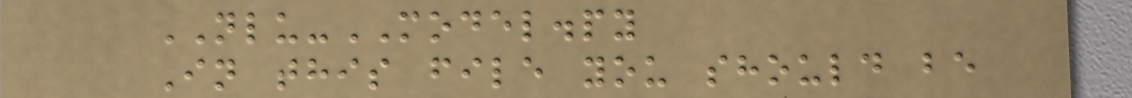NLU-MODEL.py
In this file you should be
